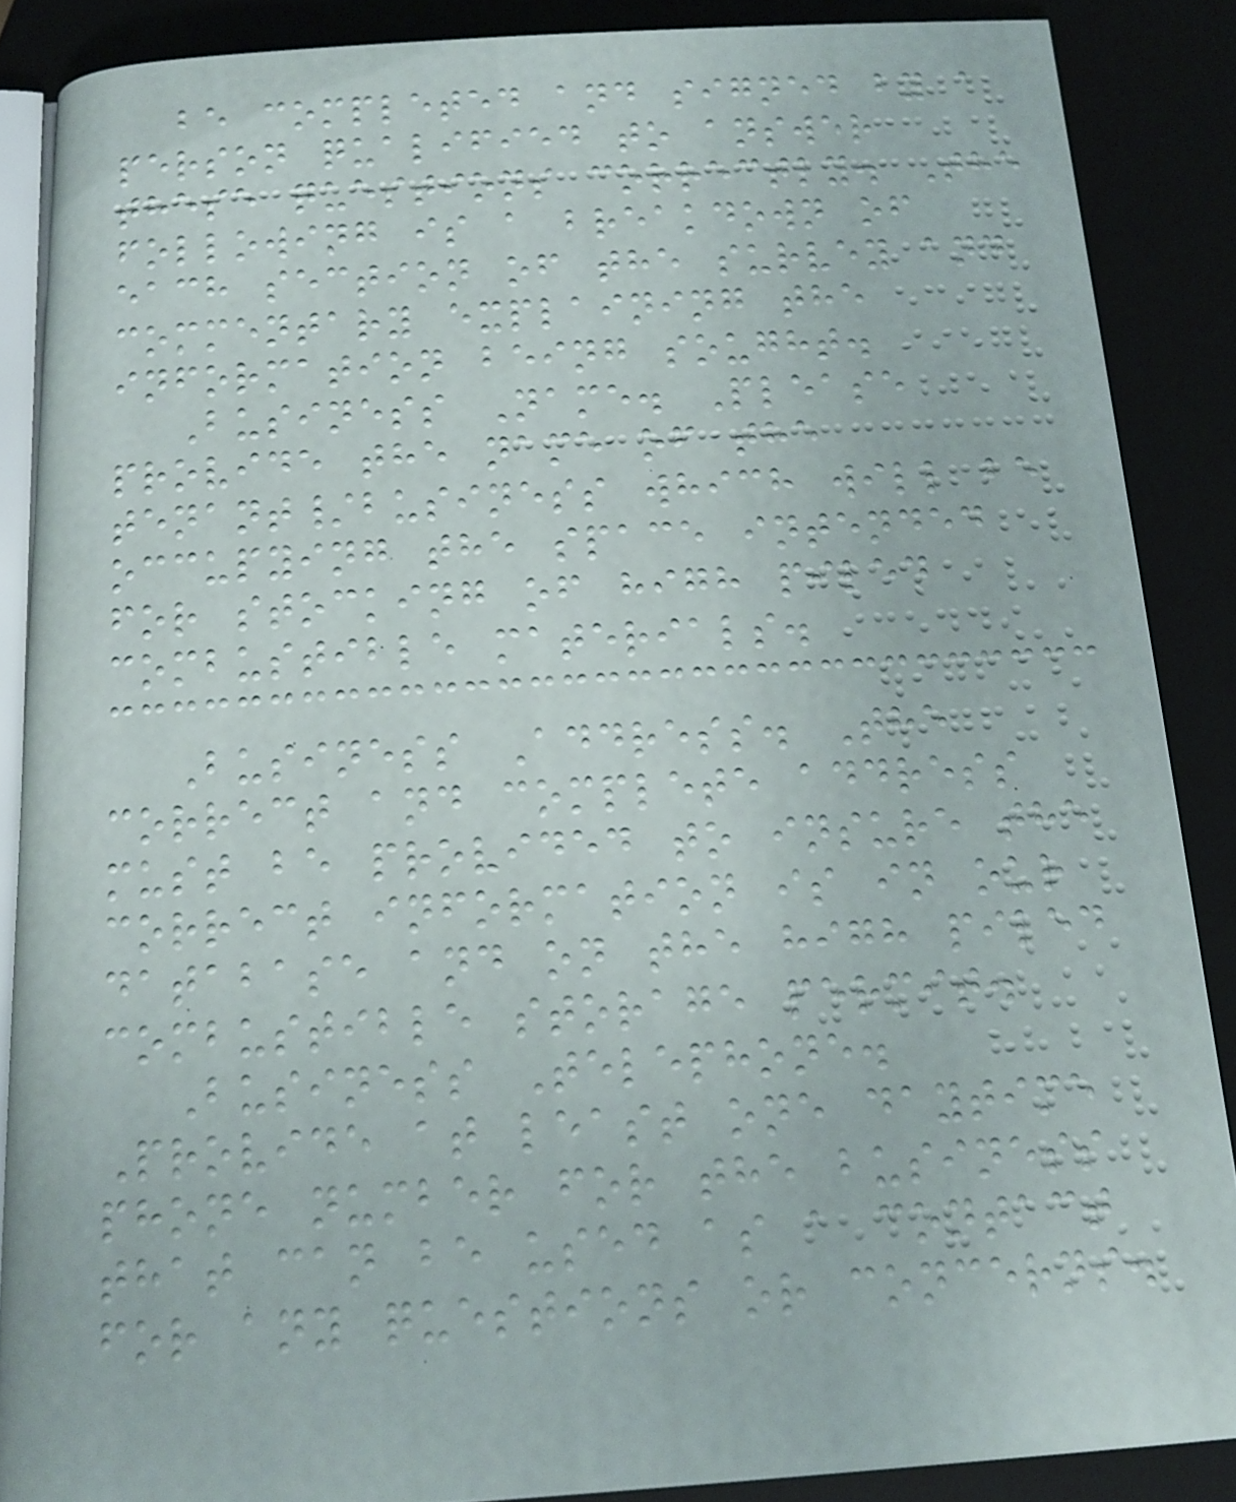be completed and signed by a
person qualified to answer
these questions correctly. The
following is a breakdown of
each section of the survey and
commentary explaining the
information being sought.
Business Name. Please
provide the name of the
tenant/business which will be
occupying the space intended
for stocking of high piled
combustible materials.
Business Address. The
correct and complete address
must be provided to insure the
correct information is in our
database and on the high piled
combustible storage permit.
Business Telephone.
Provide at least one daytime
phone number for the business
that can be used as a contact
for any questions or concerns.
